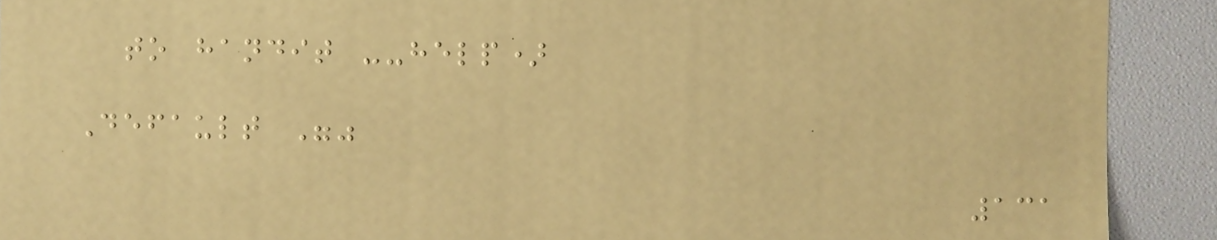to handit --help)
Default ""
131
